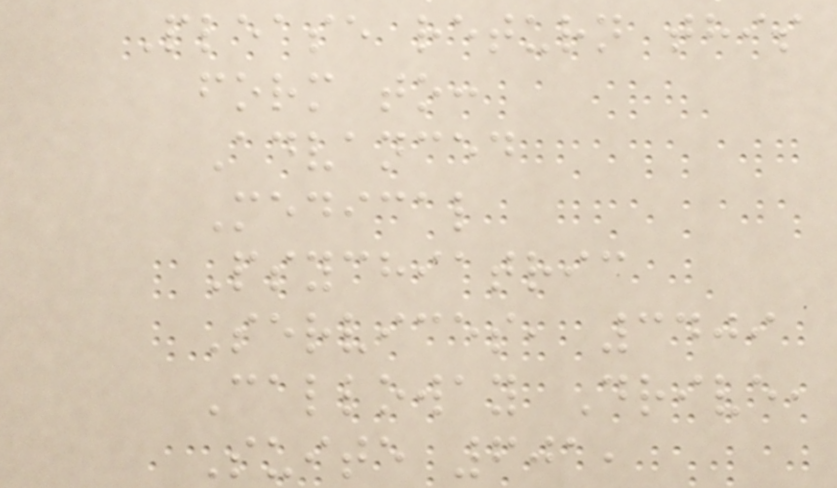Please return this
form to:
Advanced
Medical
Psychiatric
Services, 3409
Calloway Drive,
Suite 601,
